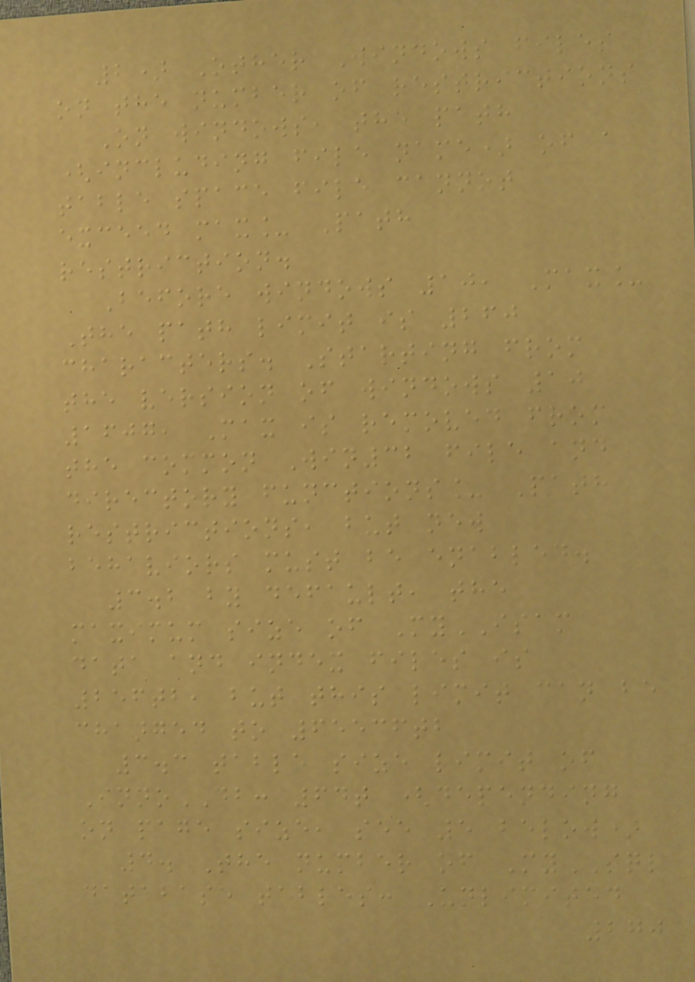2) Other Windows files
on the number of restrictions
On windows, the path
(including file name) of a
table space file cannot
exceed max_ Path
restriction.
Before windows 10, Max_
The path limit is 260
characters. Starting from
the version of windows 10
1607, Max is removed from
the common Win32 file and
directory functions_ Path
restrictions, but new
behaviors must be enabled.
3.2 by default, the
maximum size of MyISAM
data and index files is
256tb, but this limit can be
changed to 65536tb
3.3 table size limit of
InnoDB: 64t (depending
on page size, see 5 below)
4. The number of MySQL
database tables: Unlimited
270
